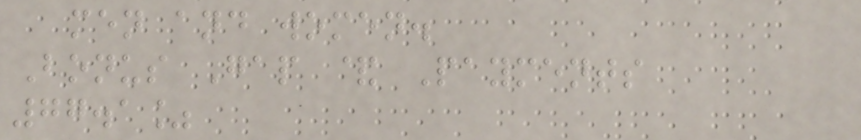men and women.
Bonus Gap & Payments
77.1%
